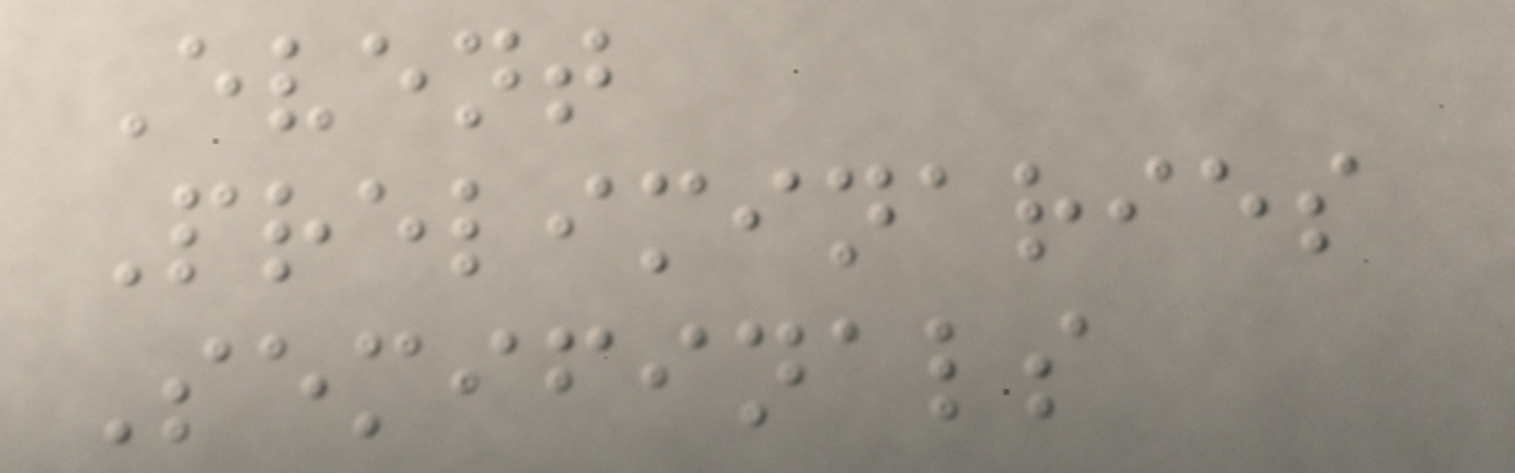Event
Preliminaries
Semifinals
